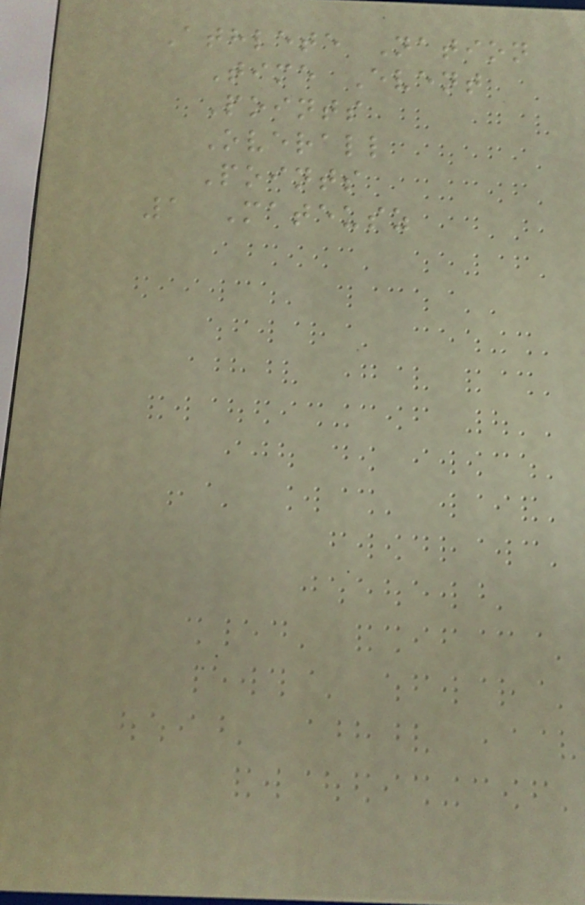Athlete Nation
Time Event
Points
Overall
Points
1 Mateusz
